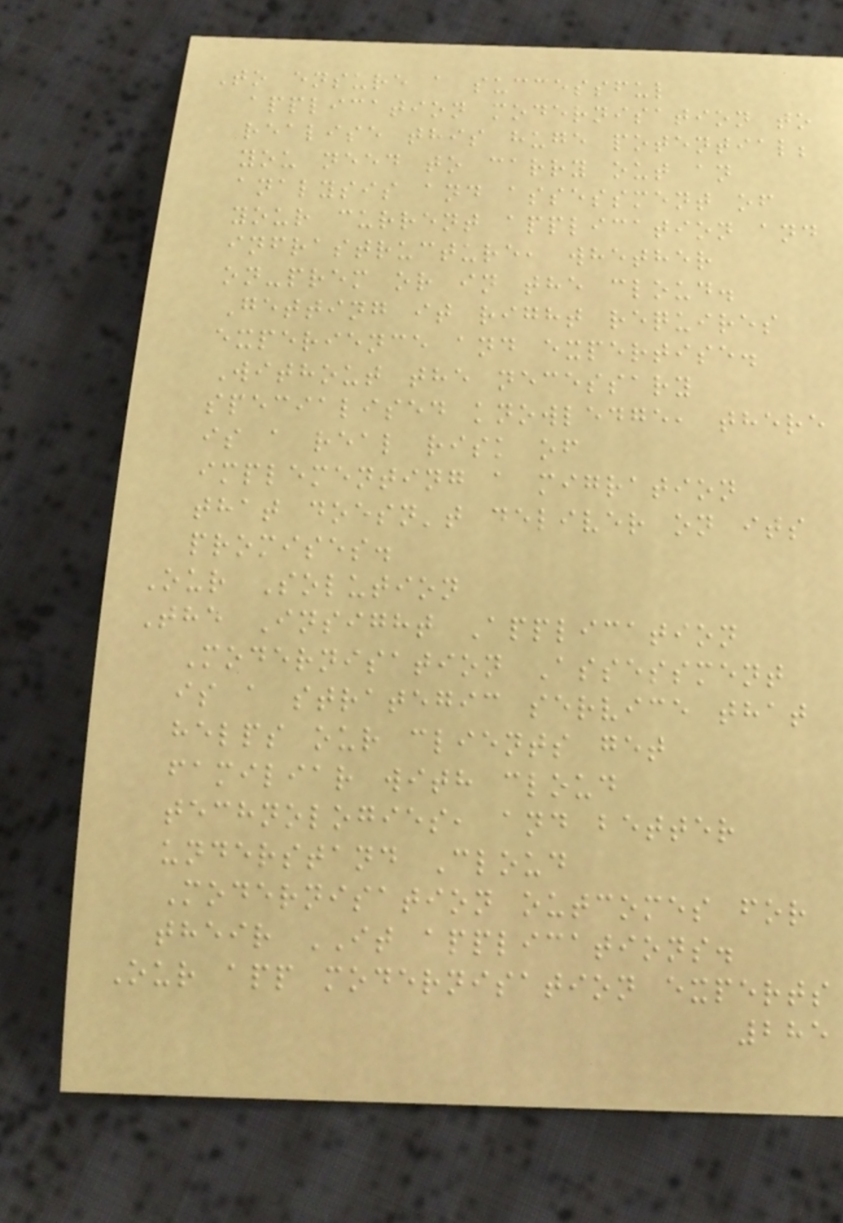To ensure a successful
application modernisation to
realise this huge potential;
you need to carry out an
analysis and assessment of
your current application and
infrastructure, whether
on-prem or in the cloud.
Getting it right requires
experience and expertise.
Without the necessary
specialised knowledge, there
is a real risk of
implementing a migration
that doesn't deliver on its
promises.
Our Solution
The Insight Application
Modernisation Assessment
is a strategic service that
helps our clients get
familiar with cloud
technologies, and better
understand Cloud
Modernisation outcomes for
their IT applications.
Our app modernisation experts
285
